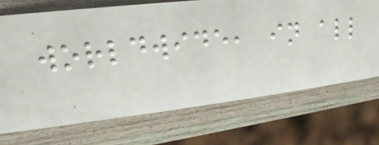worldwide, in all
